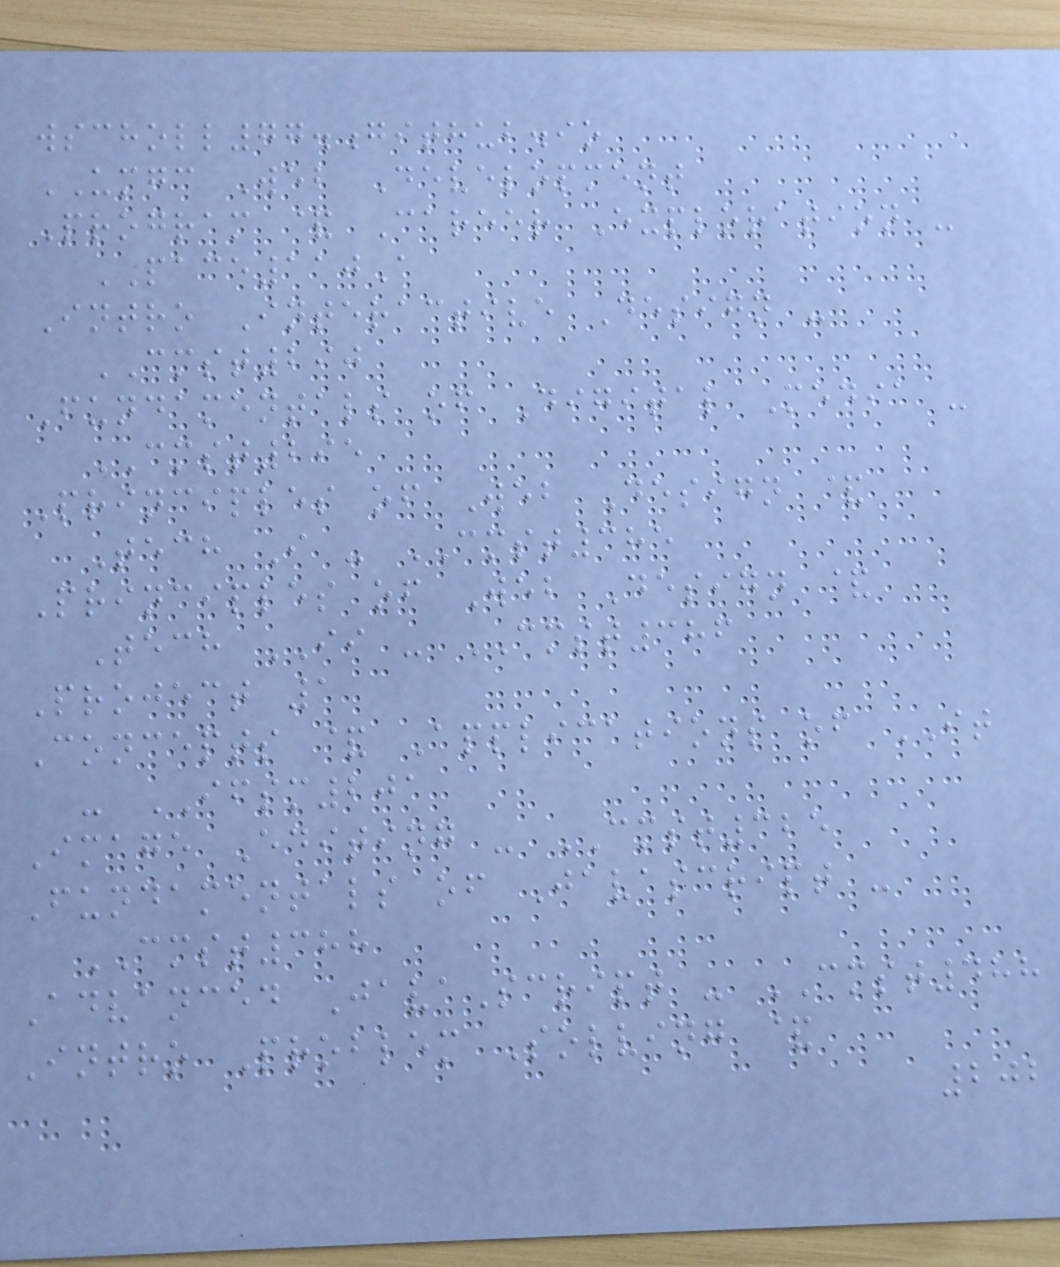wscholl77.github.io
UMGC Web Development
Program & Career Exploration -
PACE110A
Intro Interactive Design -
CMST290
Fundamentals of Digital Media -
CMST295
Principles of Web Design &
Tech I - CMST385
Principles of Web Design &
Tech II - CMST386
Project 1
Concepts & Applications of IT
- IFSM201
Image Editing - CMST325
Fundamentals of Javascript -
CMST388
Advanced JavaScript - CMST488
Intro Problem Solving &
202
